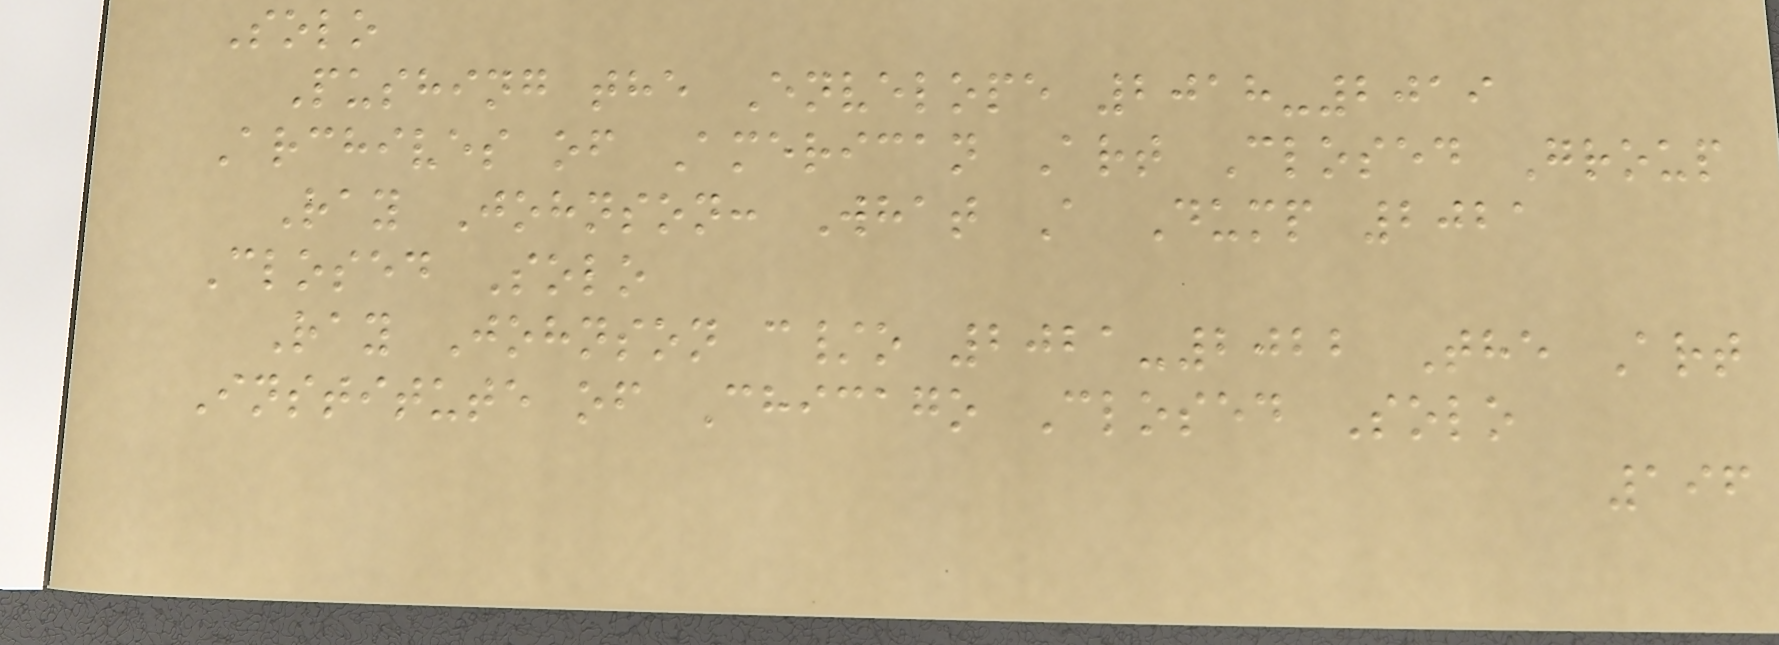Solo
Pushing the Envelope 2018-2019
Archives of American Art Closed Group
Ray Johnson: What A Dump 2021
Closed Solo
Ray Johnson c/o 2021-2022 The Art
Institute of Chicago Closed Solo
196
